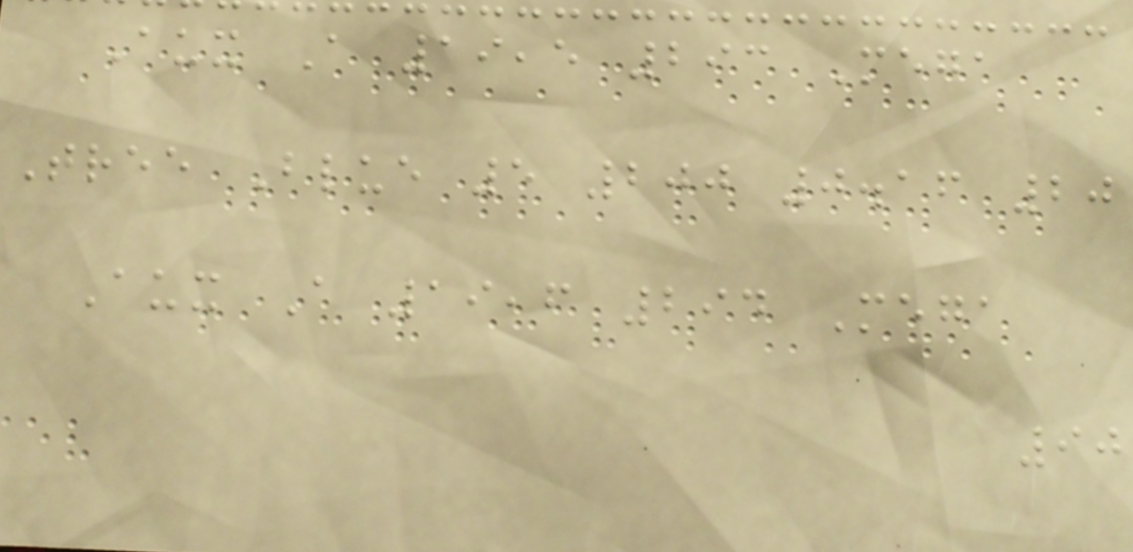Aux A 19,5 293 Mega
Tree Blue 5 200 0.16 20
Aux A 19,6 294 Mega
90
